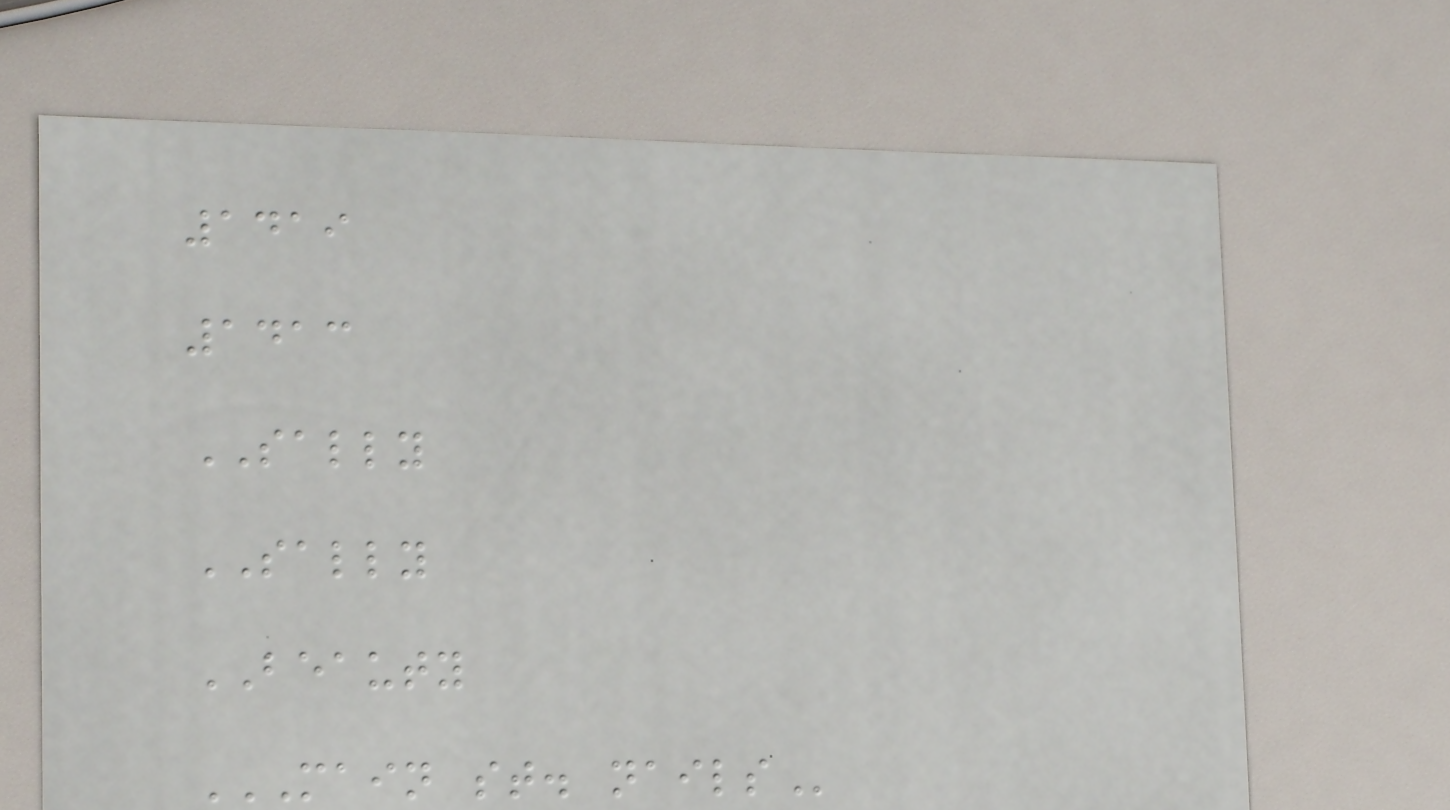1419
1413
SALLY
SALLY
BEAUTY
MAIN ST. NAILS
